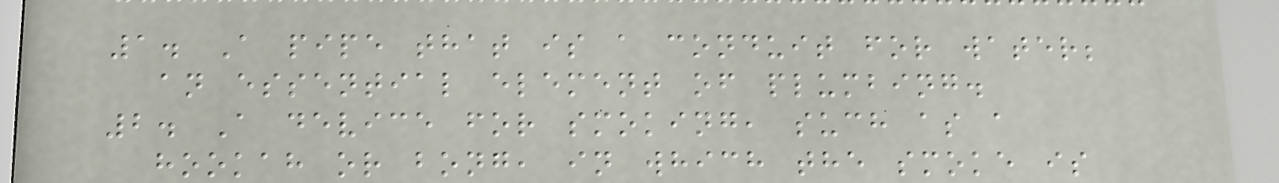1. A pipe that is a conduit for water;
an essential element of plumbing.
2. A device for smoking, such as a
hookah or bong, in which the smoke is
